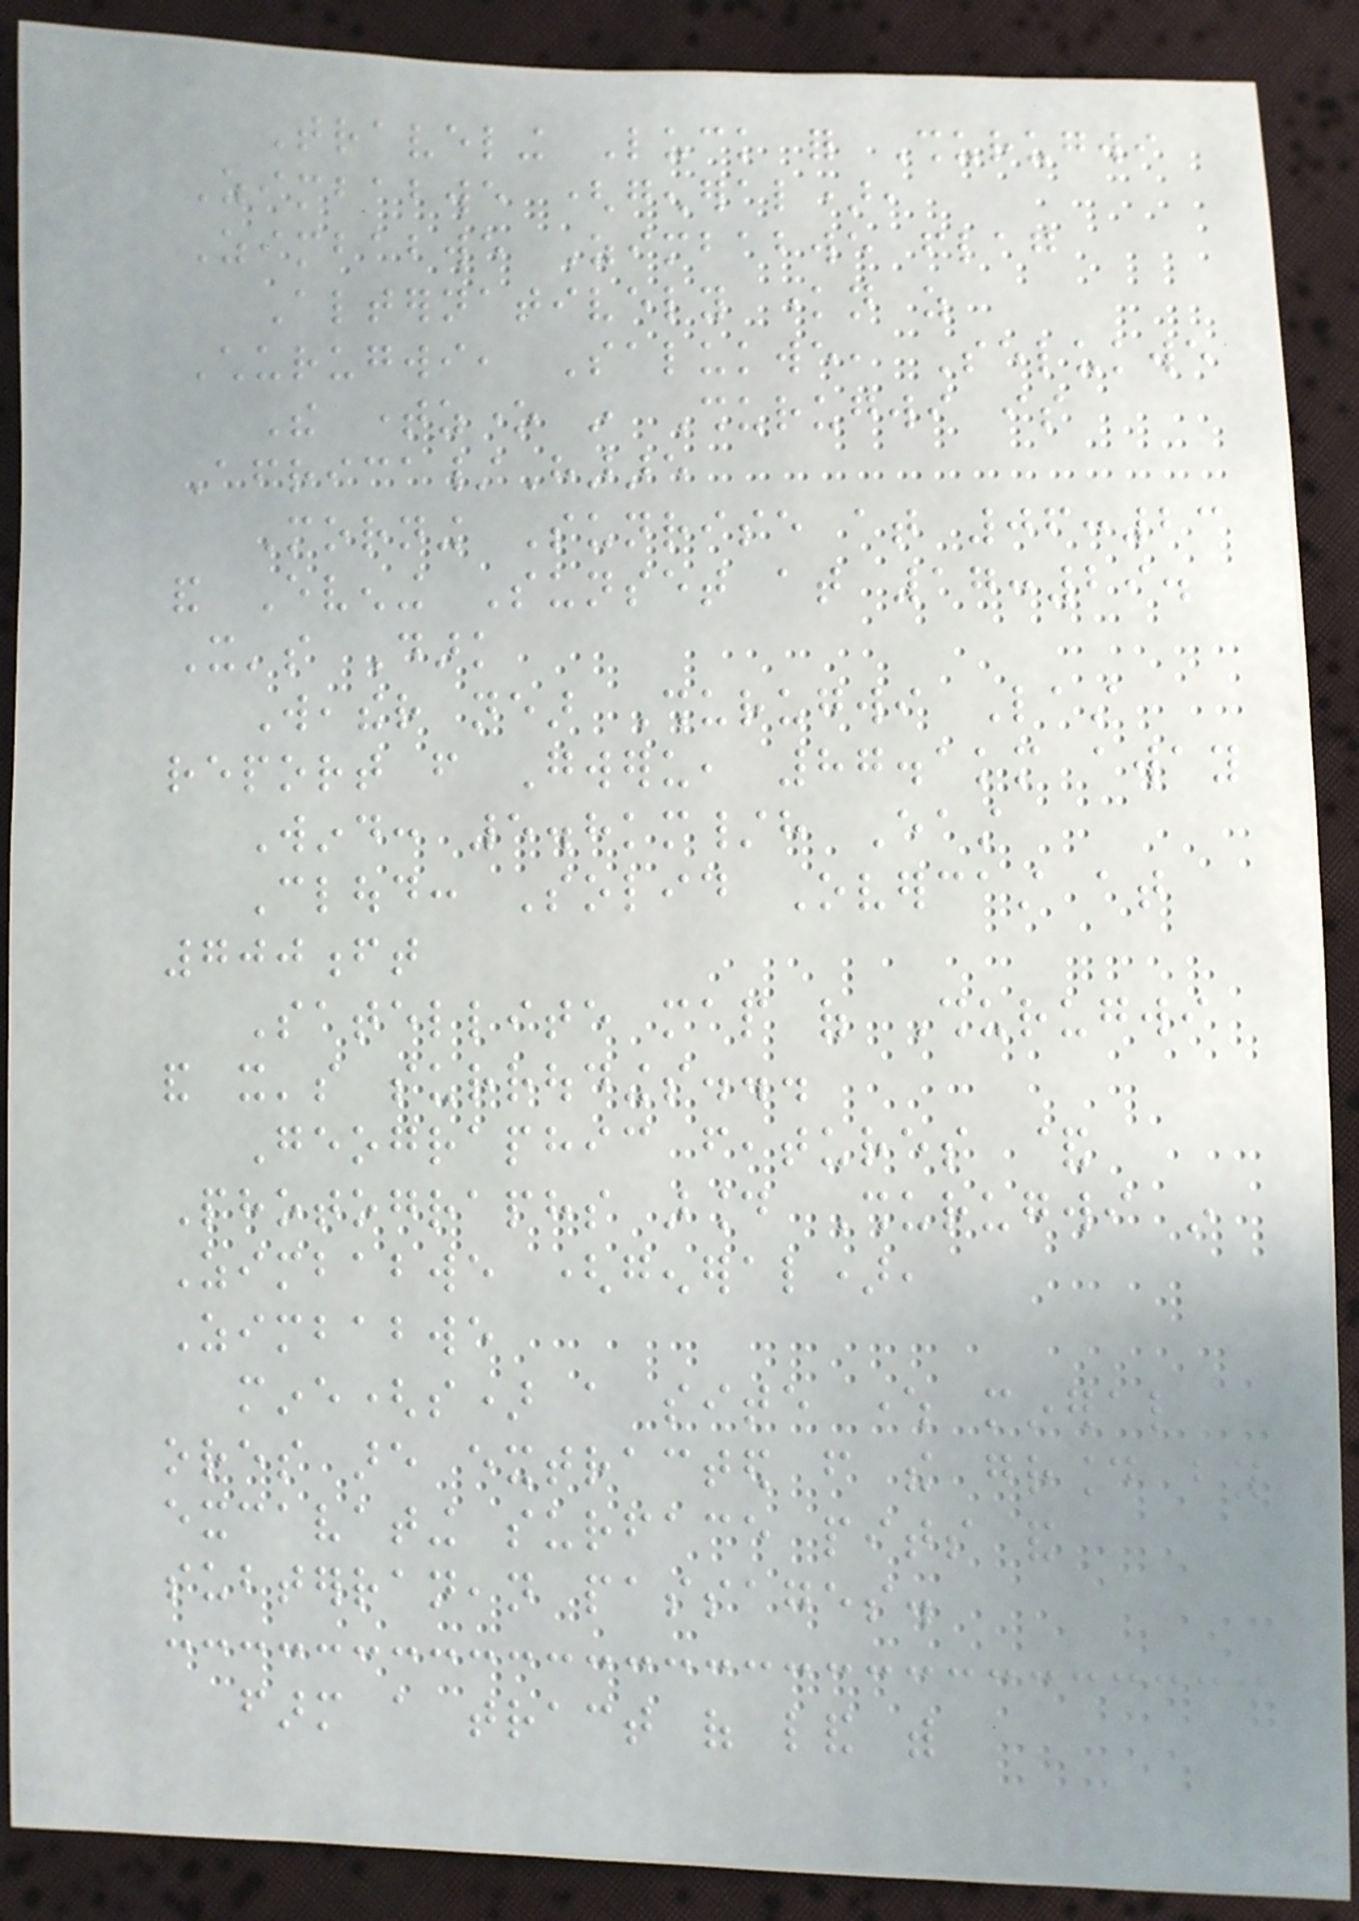Traveling Luck for Shurugwi
Zimbabwe (general),
Zimbabwe Zimbabwe flag
Alternatively known as
Churugwi, Salukwe, Selukwe
The timezone in Shurugwi is
Africa/Harare
Morning Sunrise at 06:23
and Evening Sunset at 17:29.
It's Dark
Weather near Shurugwi Last
report from Gweru, 87.1km away
Wind: 5.8km/h East
Cloud: Solid Overcast at
700ft
Satellite map of Shurugwi
and it's surroudings...
Geographic features &
Photographs around Shurugwi in
Zimbabwe (general),
Zimbabwe
mine(s) a site where mineral
ores are extracted from the ground by
excavating surface pits and
subterranean passages.
farm a tract of land with
